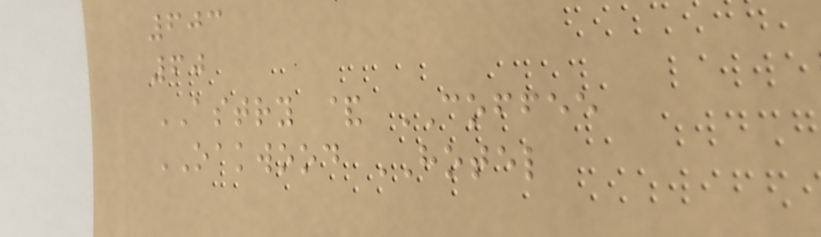603
60
ASTRY & COFFEE
OAKWOOD HOTEL
